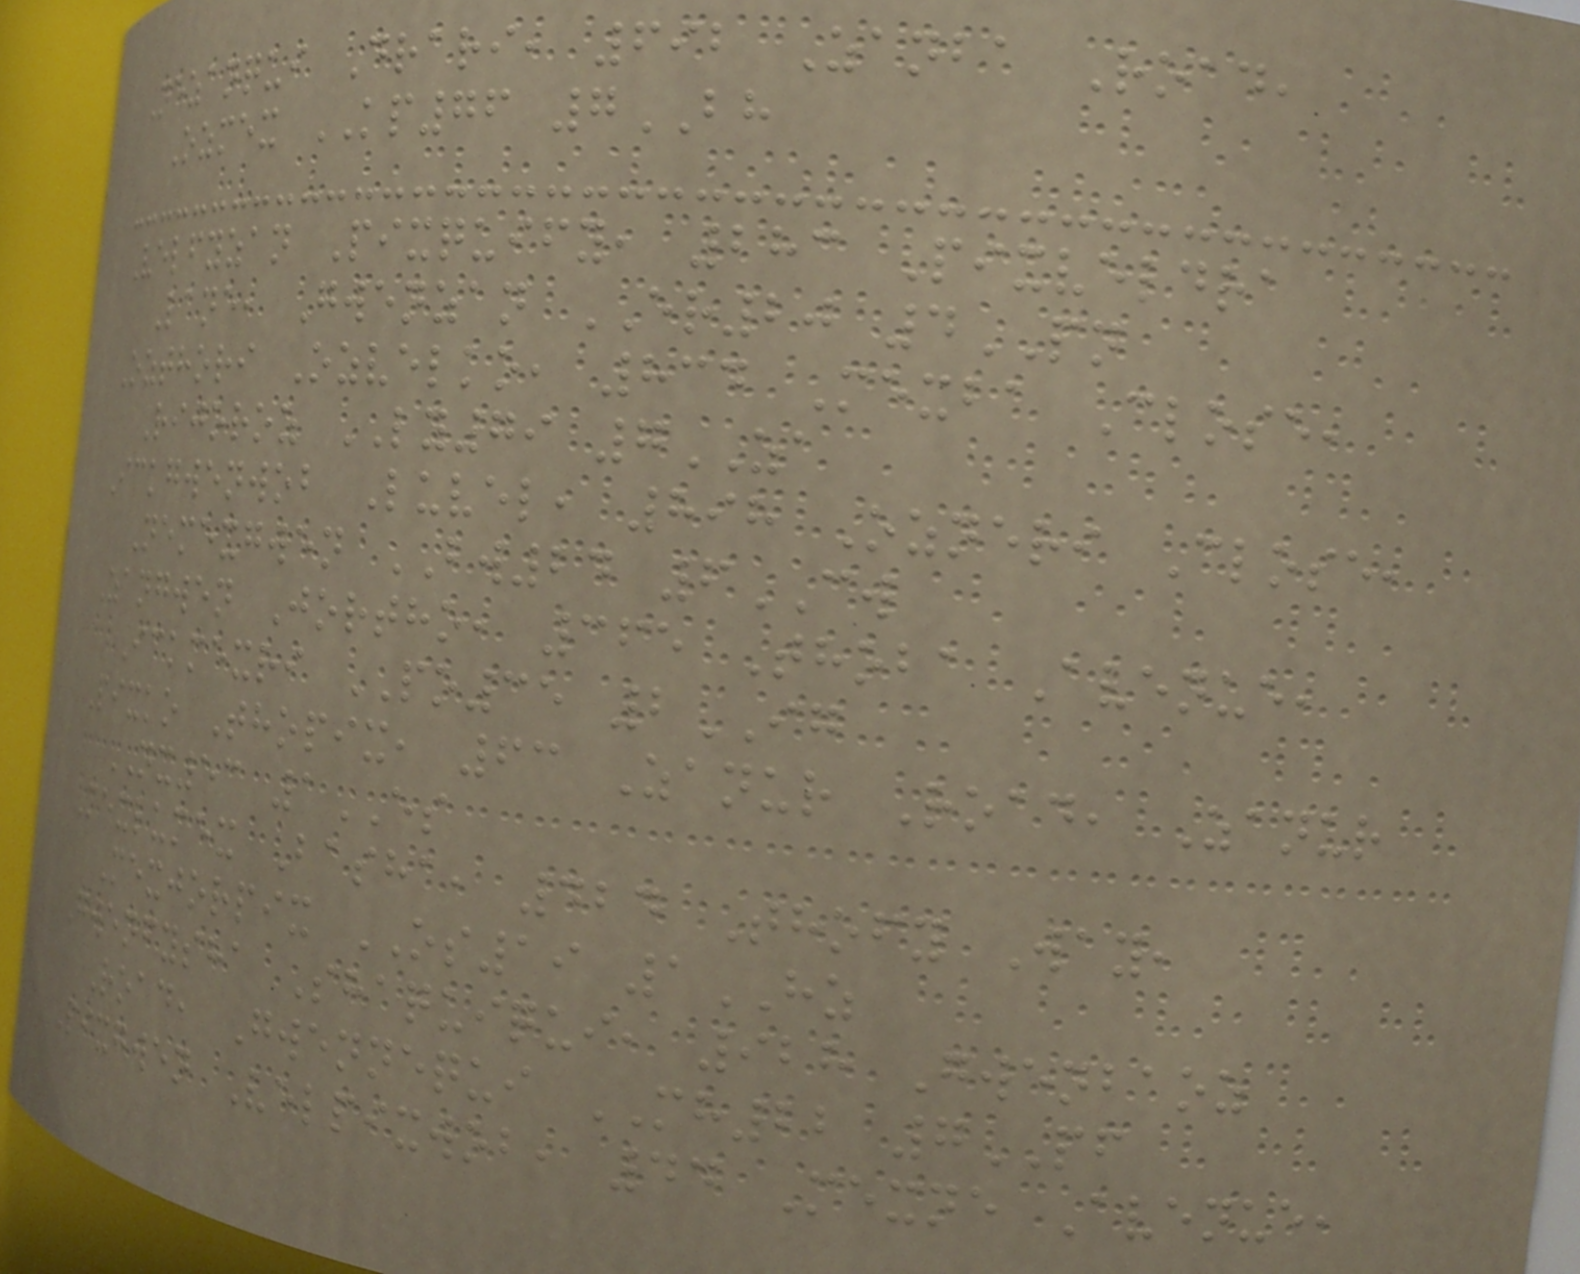Nezanqui Drari, 692 Zanba Road,
Ozmex KP76 7BH
Velfyzan Pixquify, 283 Pixveldra
Lane, Gwenzan ER20 4PN
Ozthori Ozvelko, 834 Mexba Close,
Rijoroz LY79 7ZA
Ickgwenwob Luvel, 898 Ozneri Close,
Nemexgwen BW24 6CW
Zangwen Jortho, 365 Thoba Avenue,
Ickmexri PO35 2IG
Pixko Thopix, 63 Zanur Road, Zanur
NX53 1ES
Mexlumex Basha, 424 Thofy Way,
Mexjorpix OS19 1HZ
Gwenfysha Shaquiqui, 928 Gwenbaoz
Road, Gwennequi MH22 7PF
Pixgwen Velpixwob, 44 Mexne Avenue,
